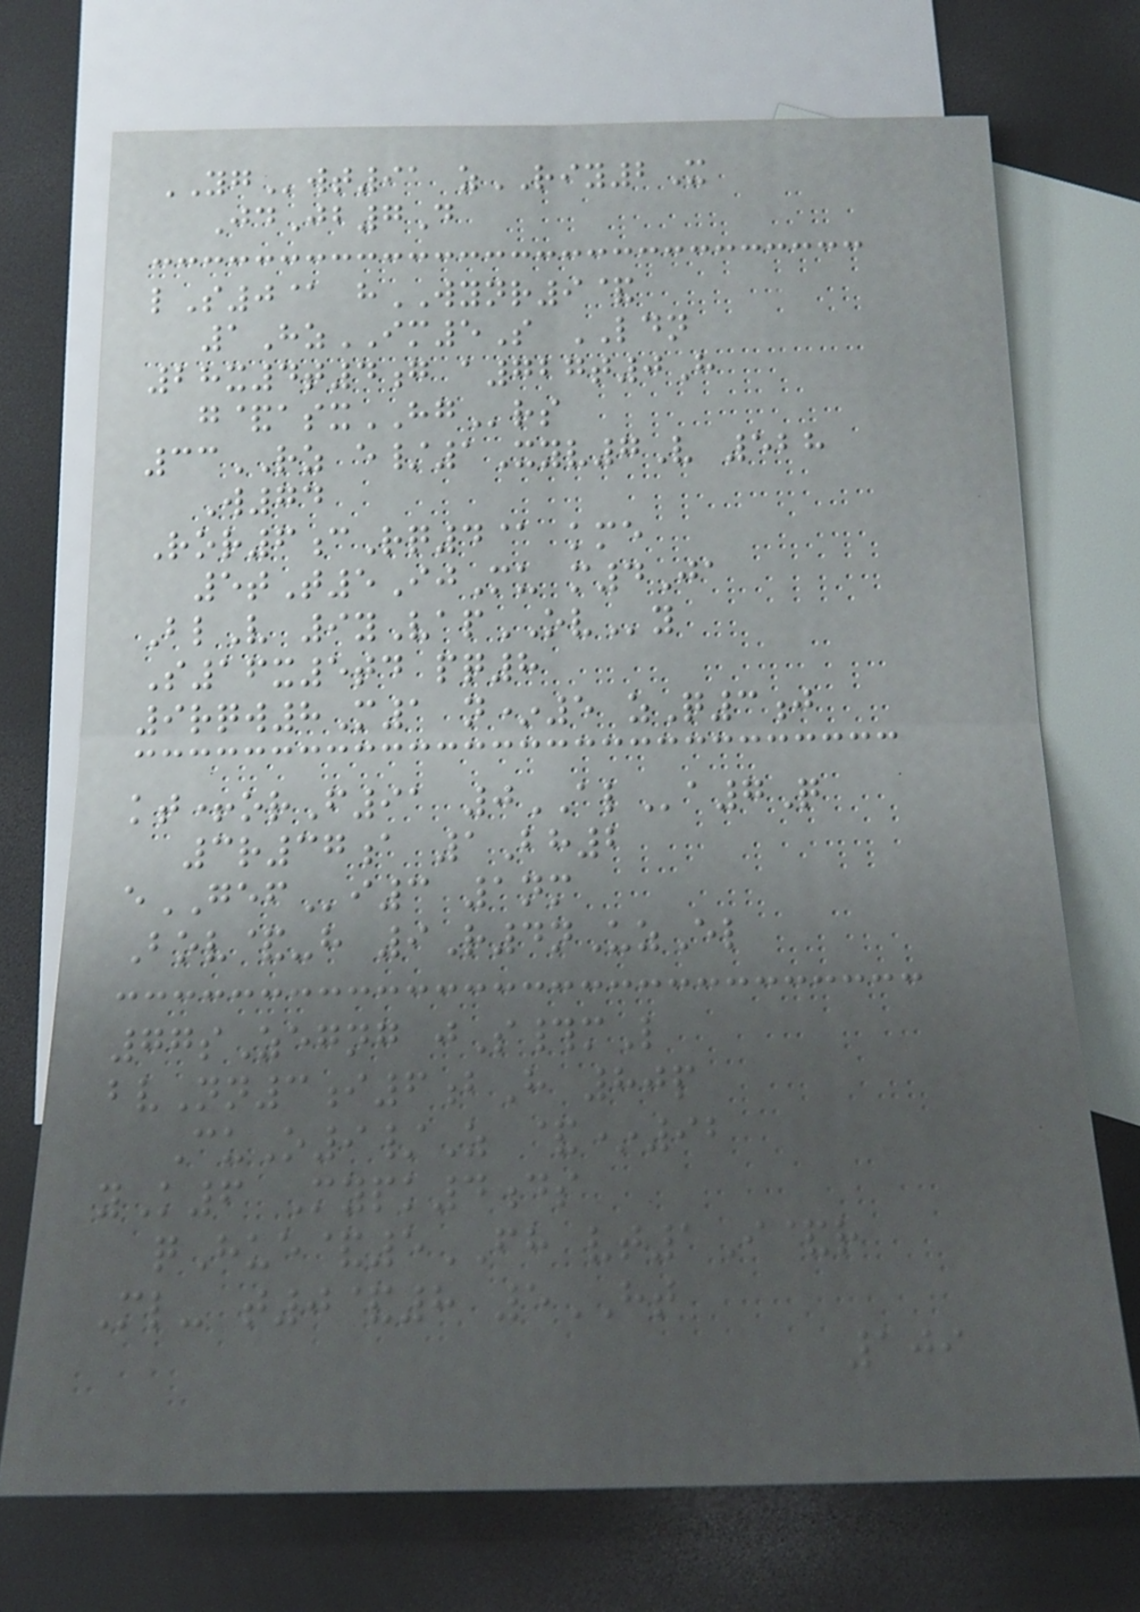YGwt91 zRIY2X
JdJb7D
lS0@ hWYNR9&
1HzIM5S LDN
28x4t4g a727t0H
g&asxHGrs
33RZ e/1Xyv7V 528
W74
Ror6cRq4@ kme
5tT5IjMu m4Ja
BlV 9yVapOVy
S16x5td pq8
9rqw8M1 n*5 zQ3j
kt+orF91 0ALa7Q
3r37a 1Bh2
eGEFi3 1nm
Bov&-h 9R4nUzEl
77sZegng jS#mL
bvNn3i6bH 80p
CuO9/Z &*92
yK6 Mypk4ds
qHue&5FH vt1I&r
Ml- t0&8 5HT
109
